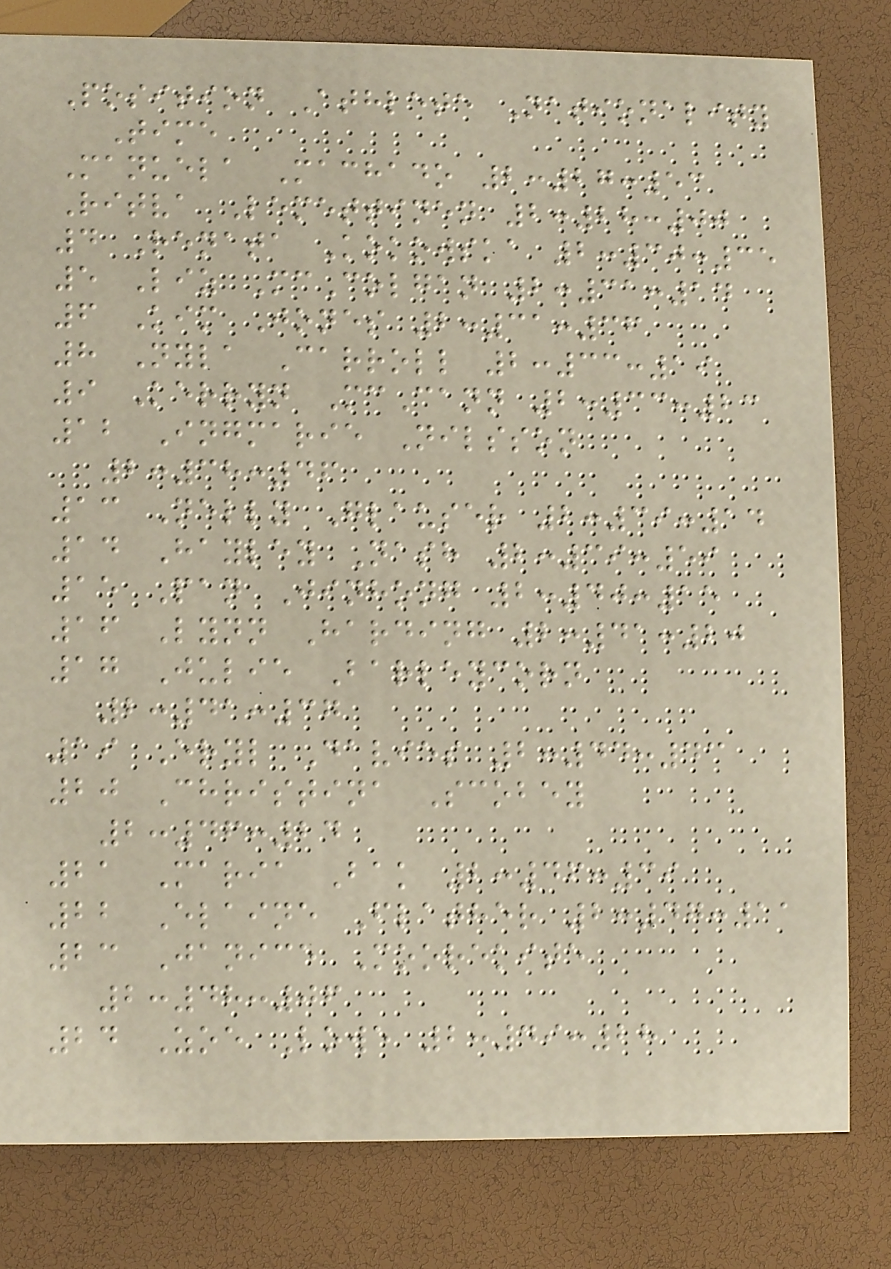Position Athlete Nationality
Time
Manuela Machado 2:27:53
Ritva Lemettinen 2:28:00
4 Renata Kokowska 2:30:35
5 Liz McColgan 2:31:14
6 Kim Jones 2:31:36
8 Nyla Carroll 2:33:19
9 Kerryn McCann 2:33:23
12 Ingmarie Nilsson
2:38:46
13 Nelly Glauser 2:39:14
14 Hayley Nash 2:39:59
15 Pan Jinhong 2:40:15
16 Lynn Harding 2:41:20
17 Julie Barleycorn
2:41:37
19 Eryl Davies 2:44:43
20 Christina Scobey
2:46:24
21 Maria Bak 2:46:39
22 Elaine Flather 2:47:11
23 Janice Moorekite
2:48:06
24 Zoe Lowe 2:49:28
